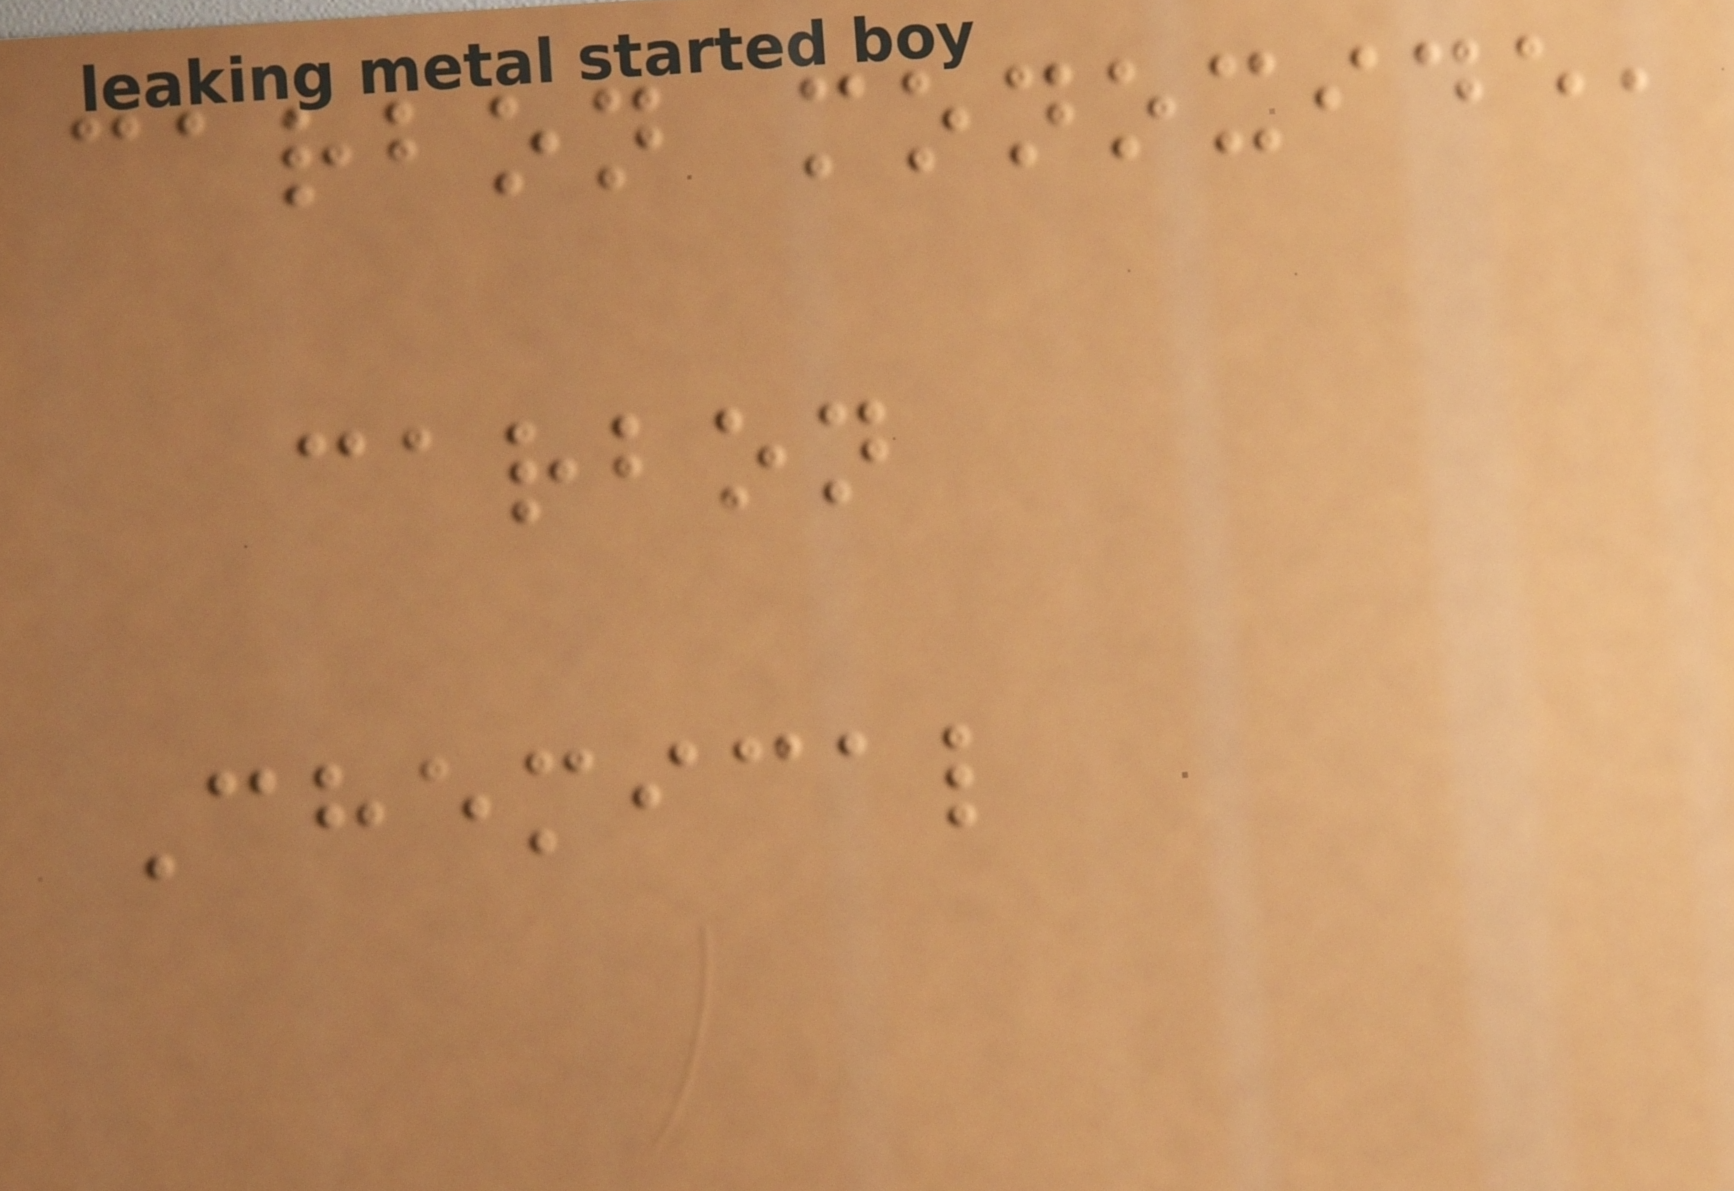carbon monoxide,
carbon
Chemical
